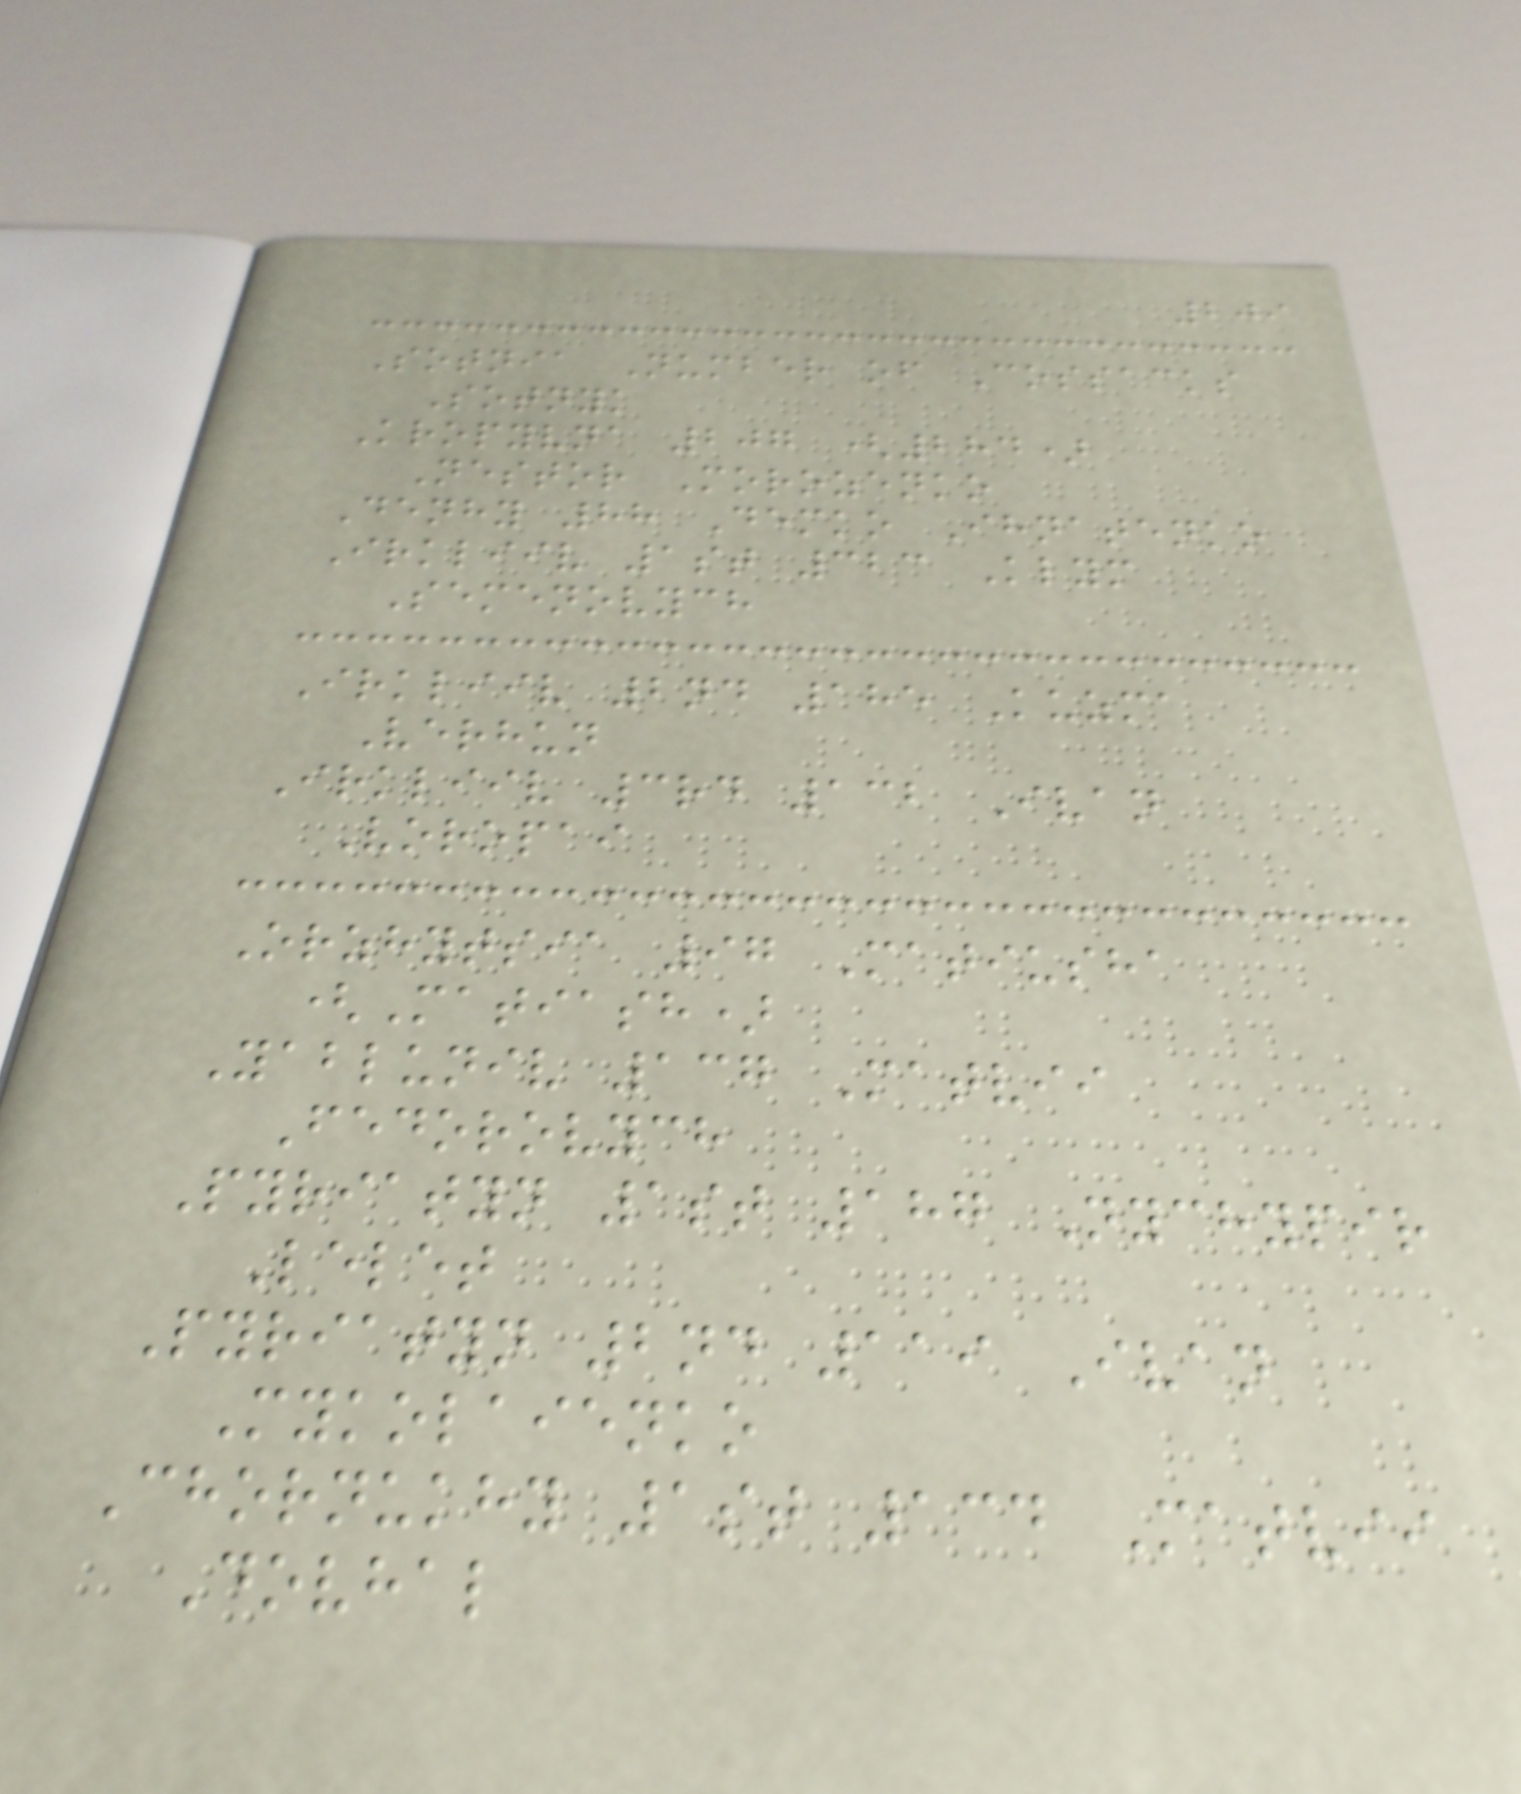209
Sotnia Number of Cossacks
Sotnyk
Kropyvna 207 (284)
Nestor Morozenko
Denhy 88 Demko Ihnatenko
Irkliiv 1st 323 Klym
Semenovych
Irkliiv 2nd 185 Kuzma
Verhun
Irkliiv 3rd 132 Ivan
Voropai
Orzhytsia 97 Matiusha
(Matiash)
Yabluniv 137 Matvii
Fedorovych
Pyriatyn 1st 187 Nychypir
Lelet
Pyriatyn 2nd 119 Ivan
Mykolaienko
Chornukhy 1st 134 Matvii
Dovhal
